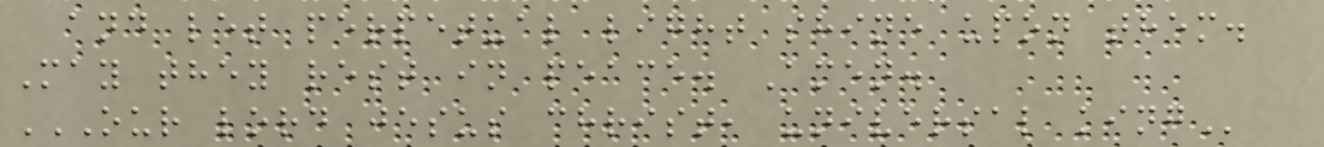and let perpetual light shine upon them.
May they rest in peace. Amen.
OUR LORD JESUS CHRIST, UNIVERSAL KING
